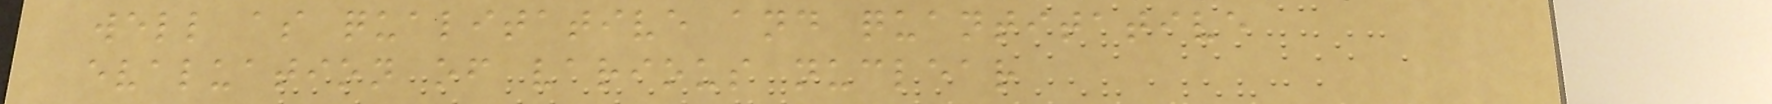well as qualitative and quantitative
evaluation of various nuclear
